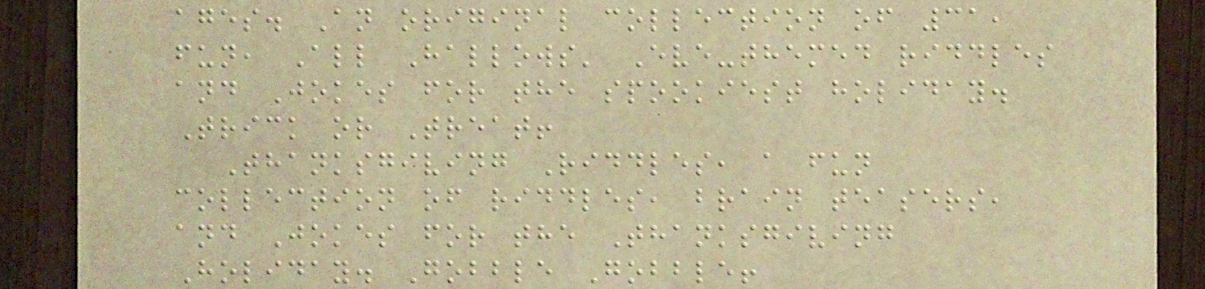ages. An original collection of 31,
fun, All Hallows' Eve-themed riddles
and Jokes for the spookiest holiday.
Trick or Treat!
Thanksgiving Riddles, a fun
collection of riddles, brain teasers,
and Jokes for the Thanksgiving
Holiday. Gobble Gobble!
